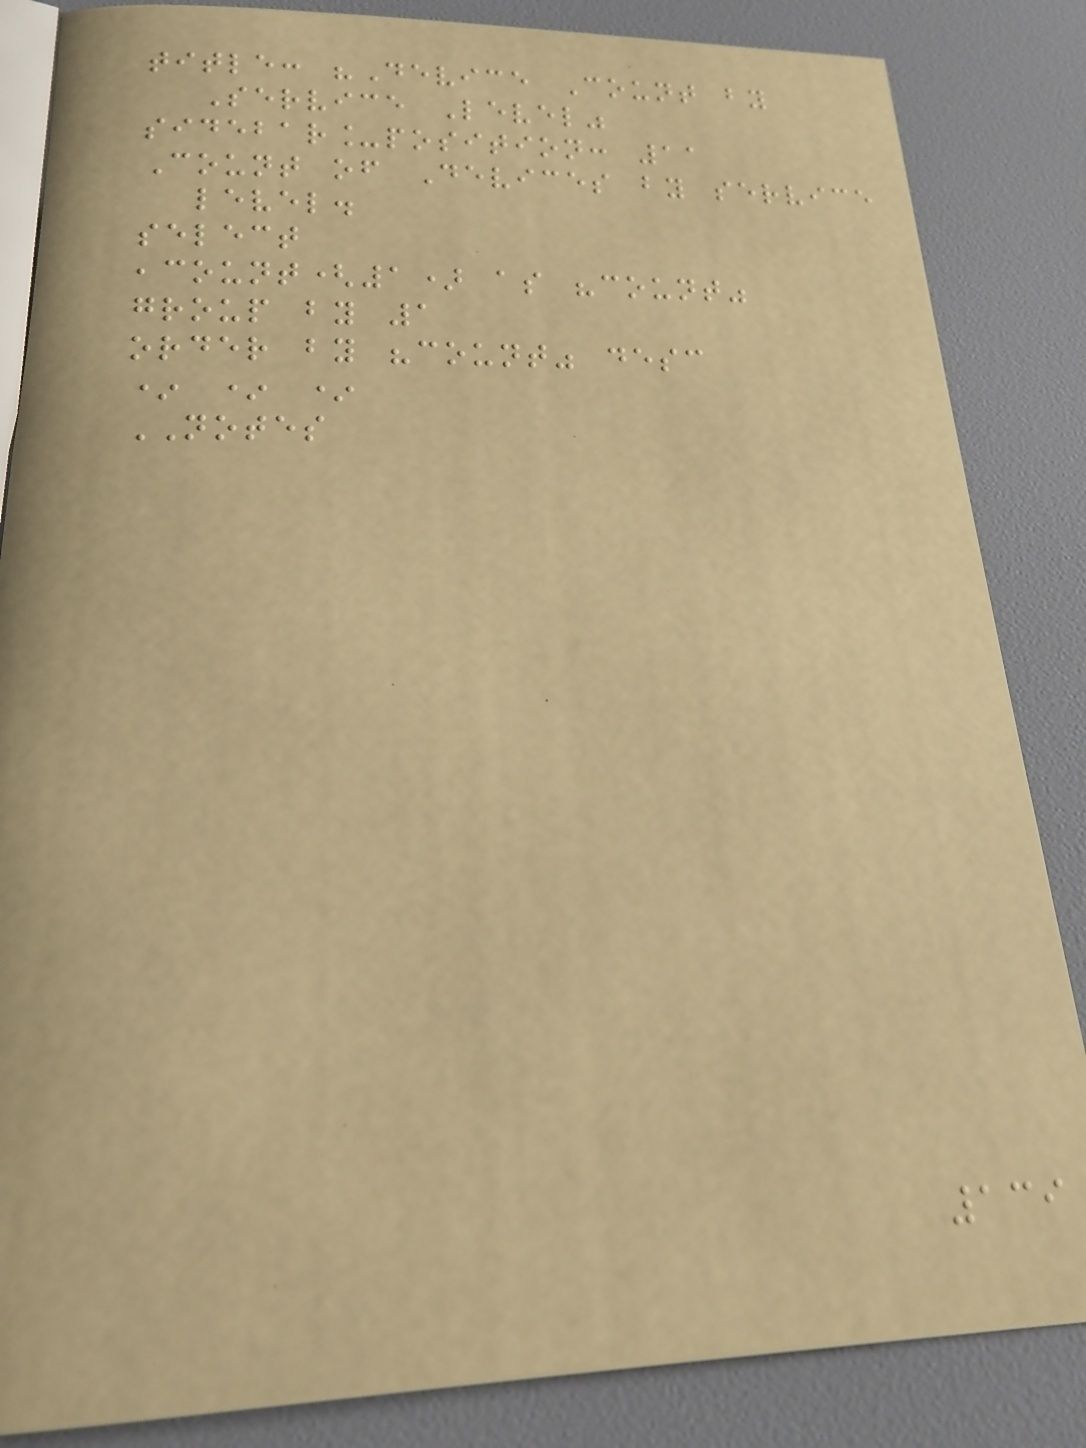title: "Device Count by
Service Level"
sidebar_position: 11
Count of Devices by service
level.
select
,count(1) as "count"
group by 1
order by "count" desc
* * *
NOTES
139
